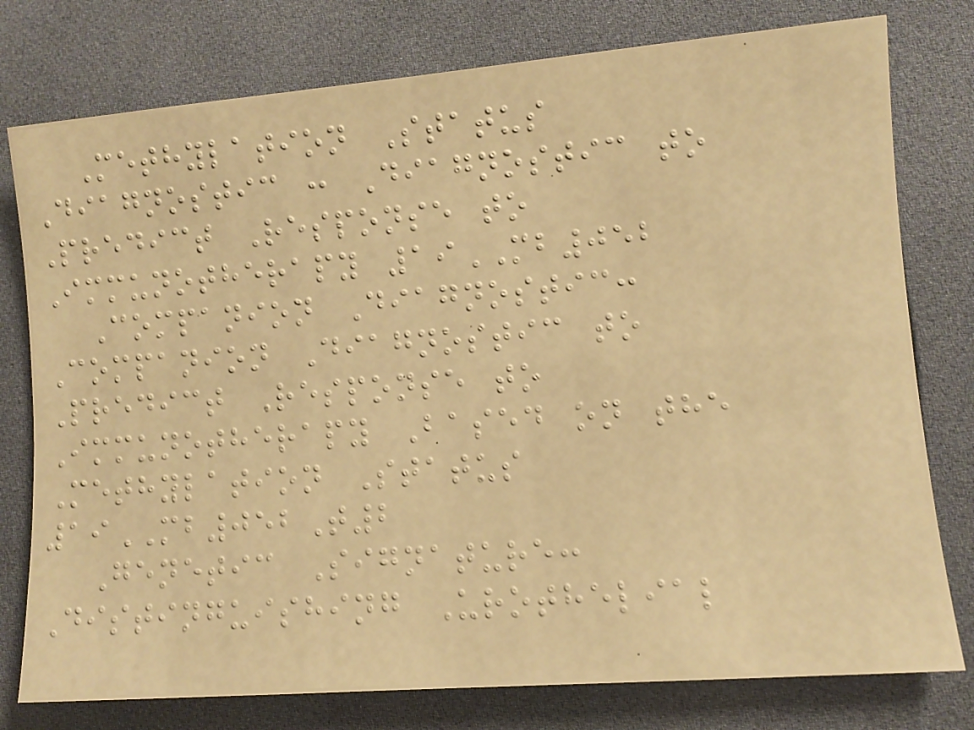Methylation Status
Diagnostic : Diagnostic to
Predict Response to
Immunotherapy 19MB052
Companion Diagnostic:
Companion Diagnostic to
Predict Response to
Immunotherapy Based on the
Methylation Status
19MB052T2
Genetic Signature:
Distinguishing Urothelial
